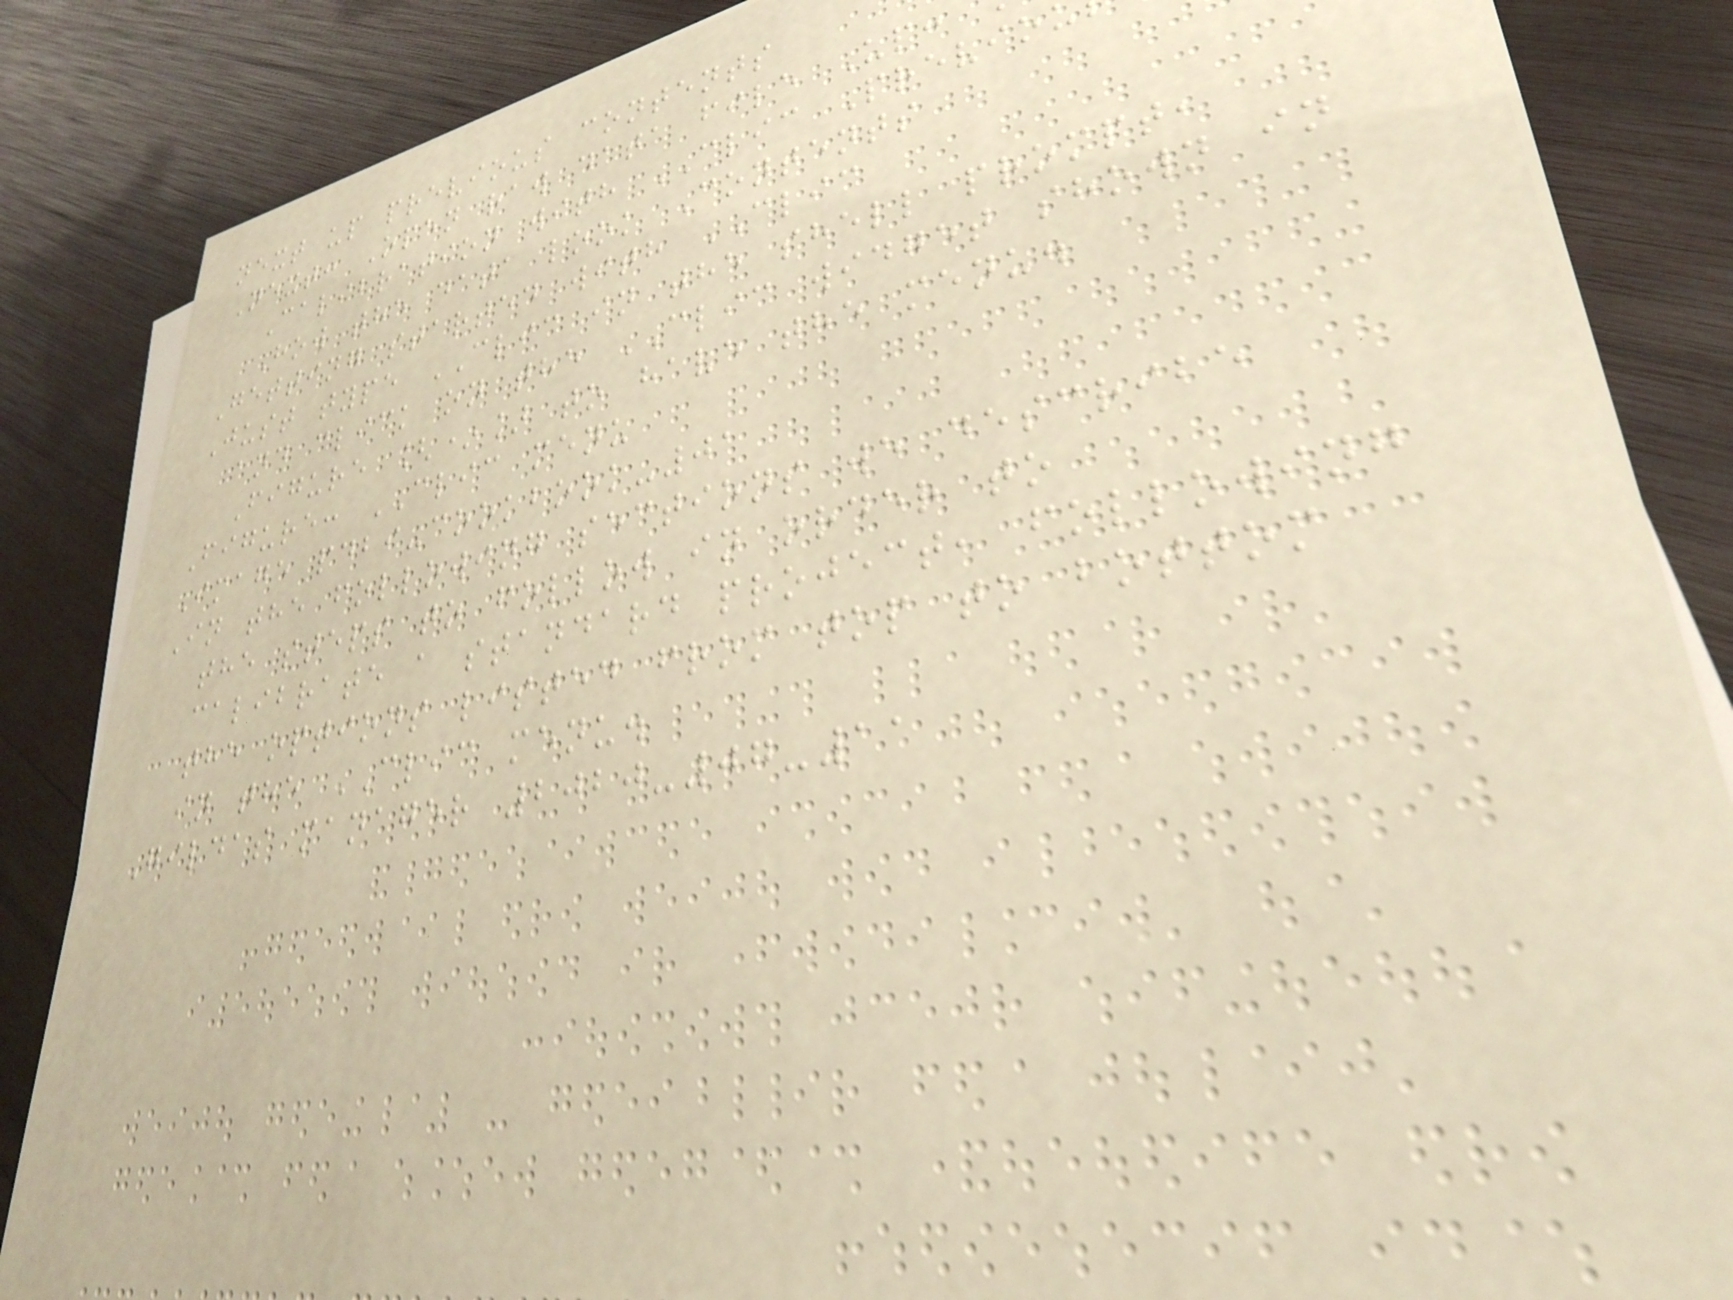next up previous contents
Next: Open raw data file Up:
Calibration with CLIC Previo
How the data look Contents
Getting started with CLIC
Just type CLIC in the shell prompt,
and click on the CLIC widget shown in
Figure [*] to have the menu.
Figure: CLIC menu
Image pdbi-cookbook-01
In the following sections we describe
the steps to follow in order to
calibrate a standard project, following
the options listed from top to bottom
in the CLIC menu.
Gildas manager 2020-07-11
